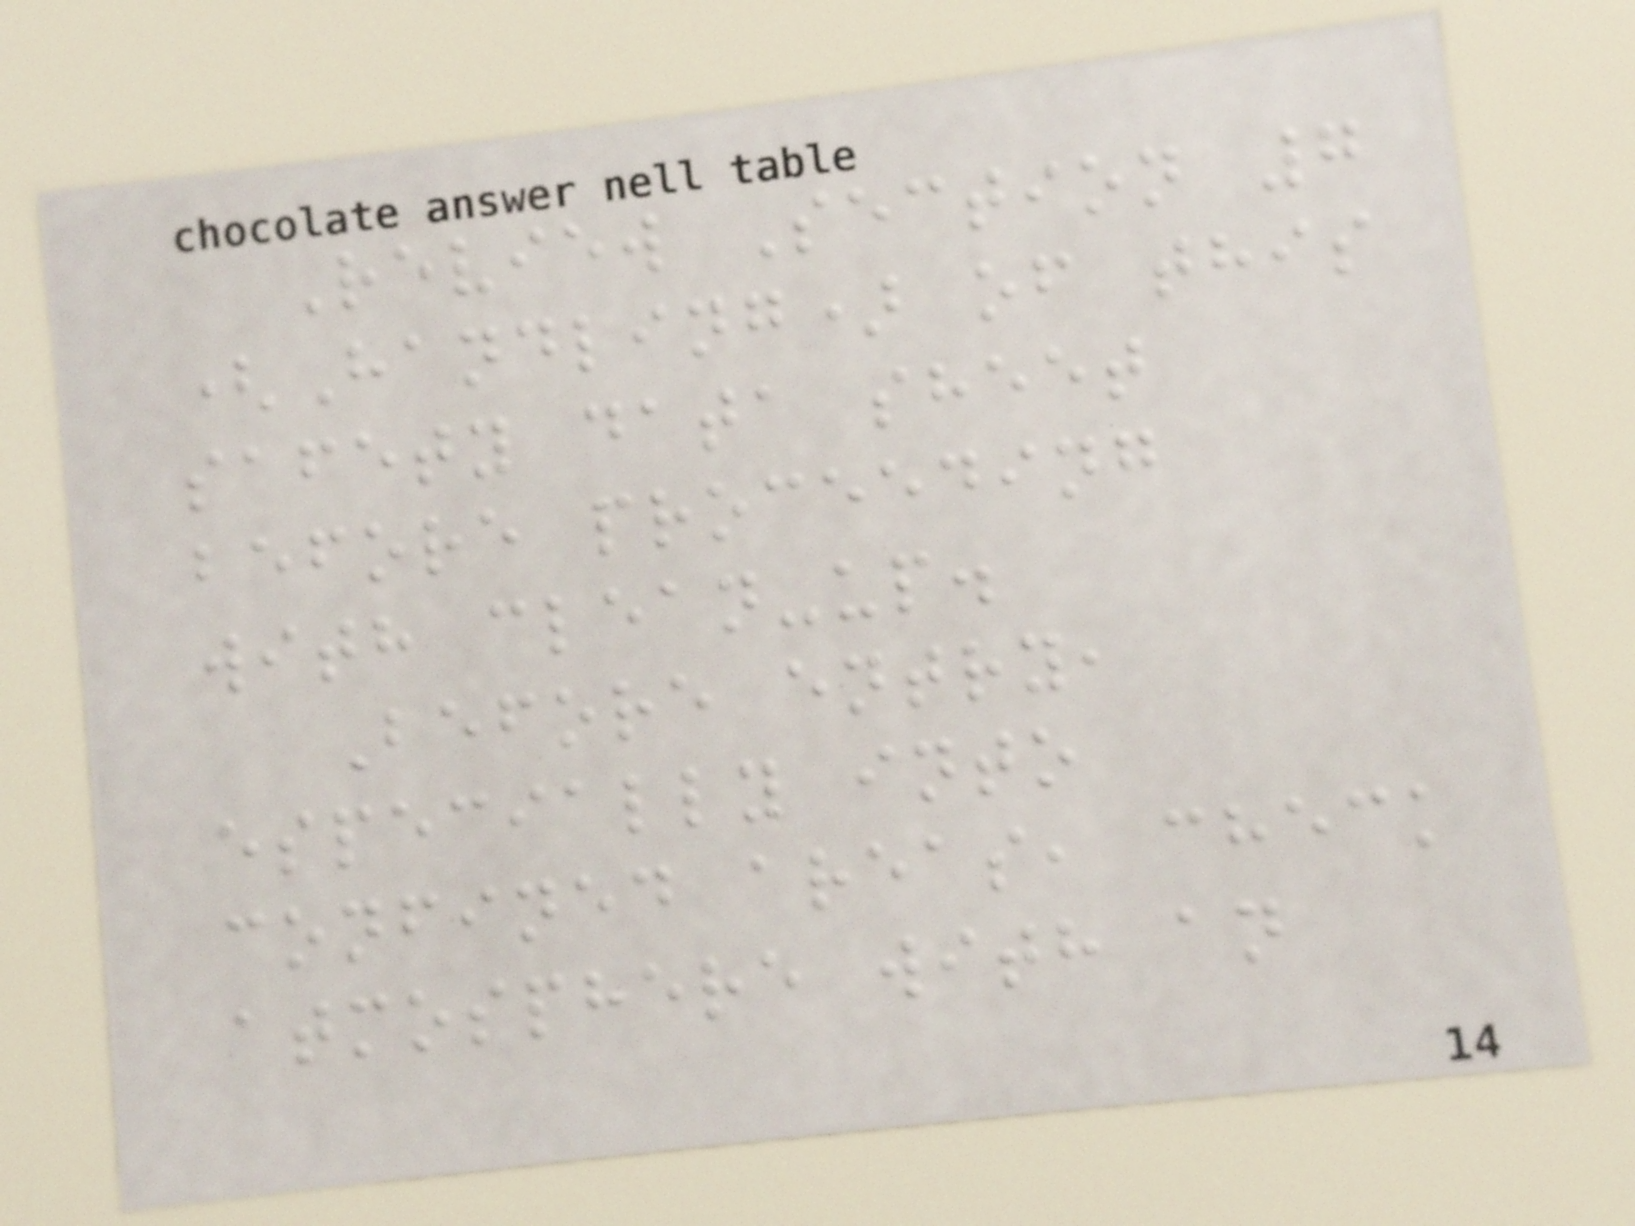Review Section 7
(Handling) of this
safety data sheet
before proceeding
with clean-up.
Before entry,
especially into
confined areas, check
atmosphere with an
